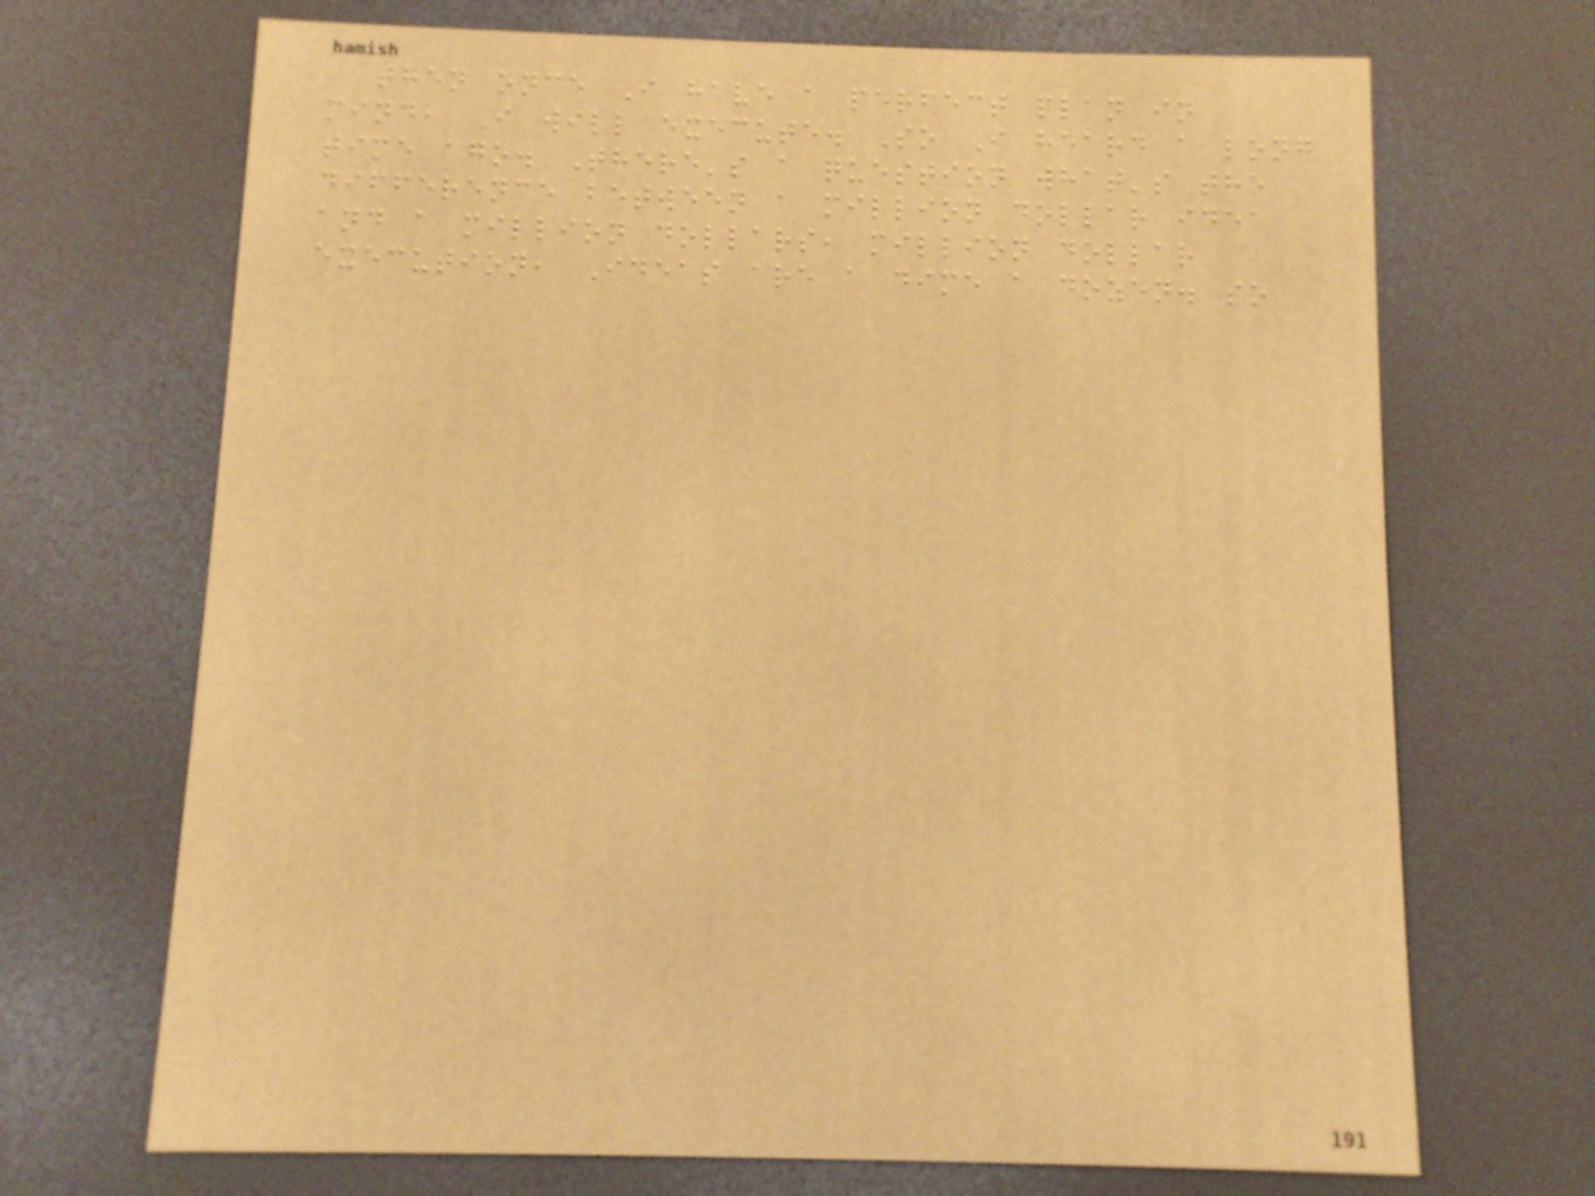then once I have a perfect plan in
mind, I will execute. So I heard a long
time ago. There's a question what's the
difference between a million dollar idea
and a million dollars, million dollar
execution, Ideas are a dime a dozen. so
